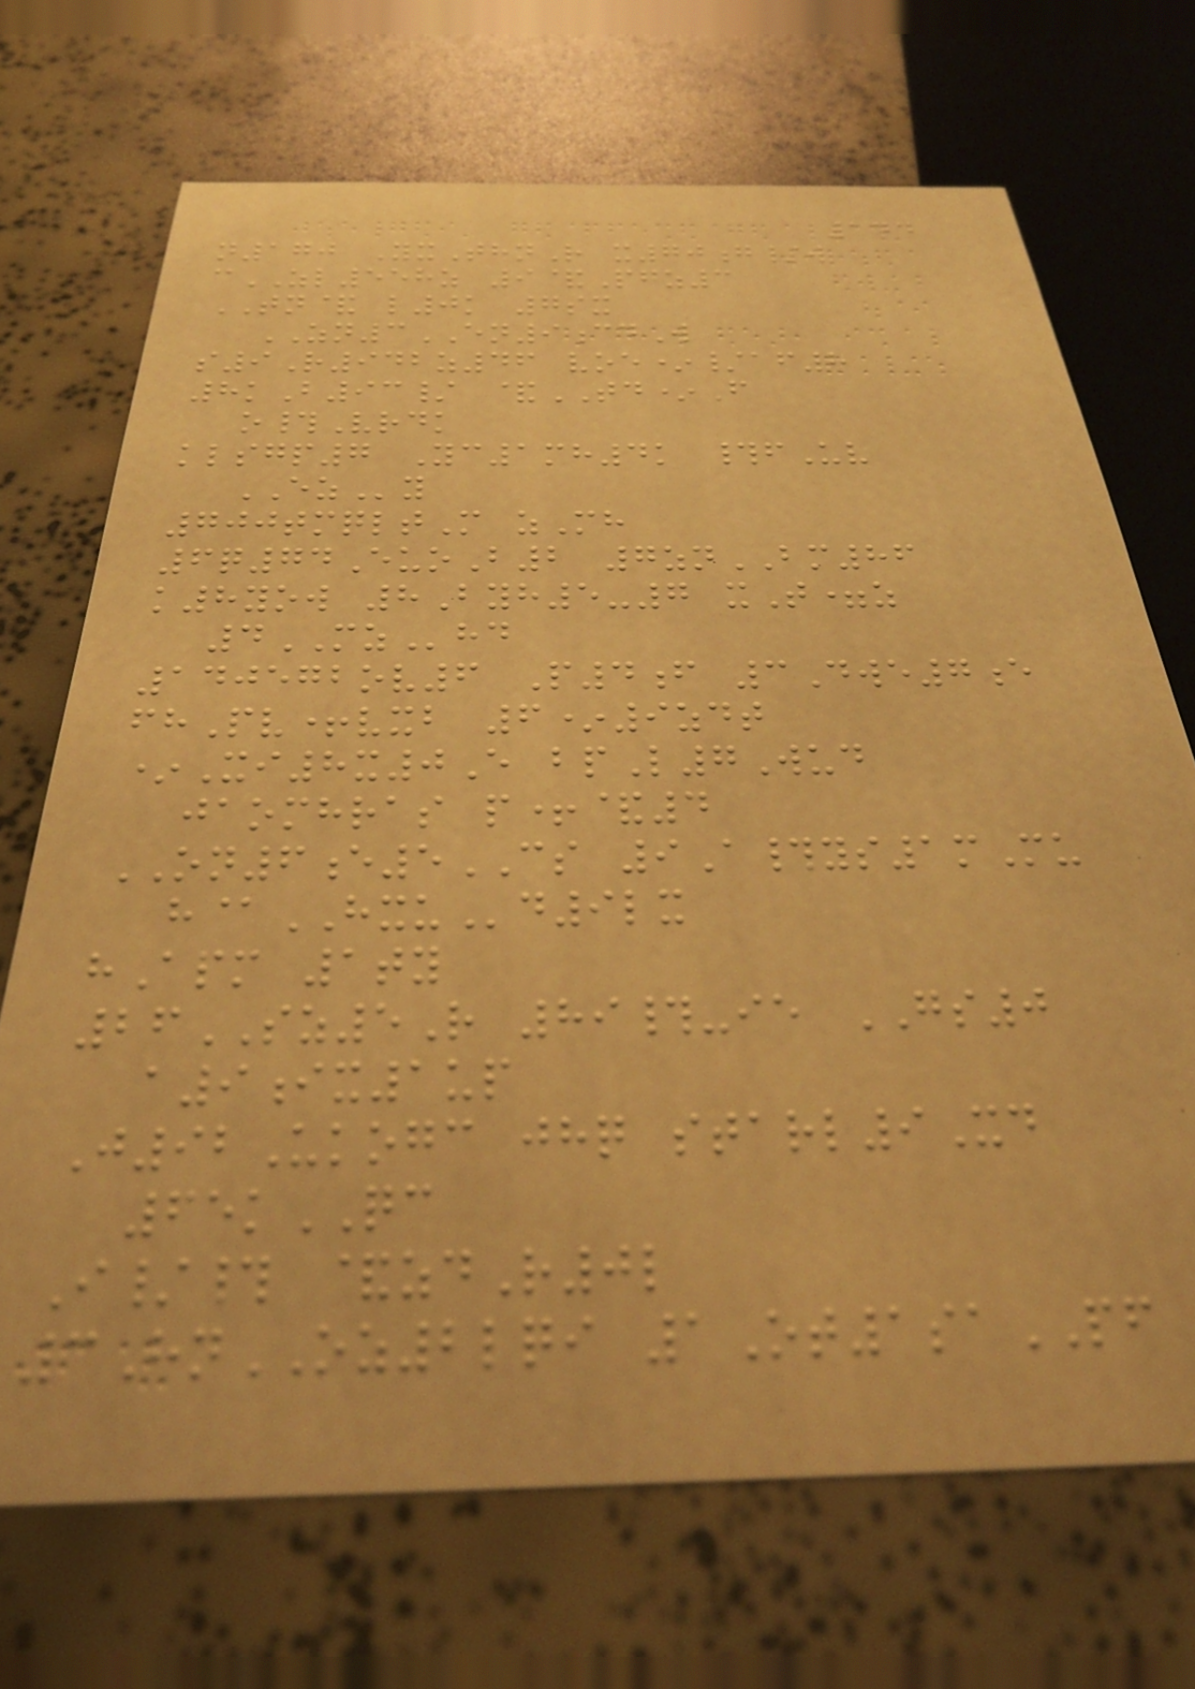144
n170 YxThnR x70g/w
cZL558z 9&Pgz3
TN& l0k 7sx
ZN3EN9cdW
s9R942z46 voe*/af8
8kB93/ &TD*F
o#Vrdk
klsgp7 Yc1mh4k #fUv
EZy
700tmqltM zMh
6q74EuoB2 7znBM86
k8yow 8Byh5-7 xT=z
4MZhd
140572ov6 P4f 3Dwe7e
fhPv+vxb 6*9zdt
*Xi8x0E bpL7Wud
jaomhras p+&4
ON6e5CS 9A#ys1mMu
h@HXUd9lx
hApm 1ty
26SZ5R 89#-ie GS0
a9ix1up
J92Ukogc jhq starl9Xd
65kQC
I/# &zdR0l
3HnOZ2lqi 1Ot1saPF
